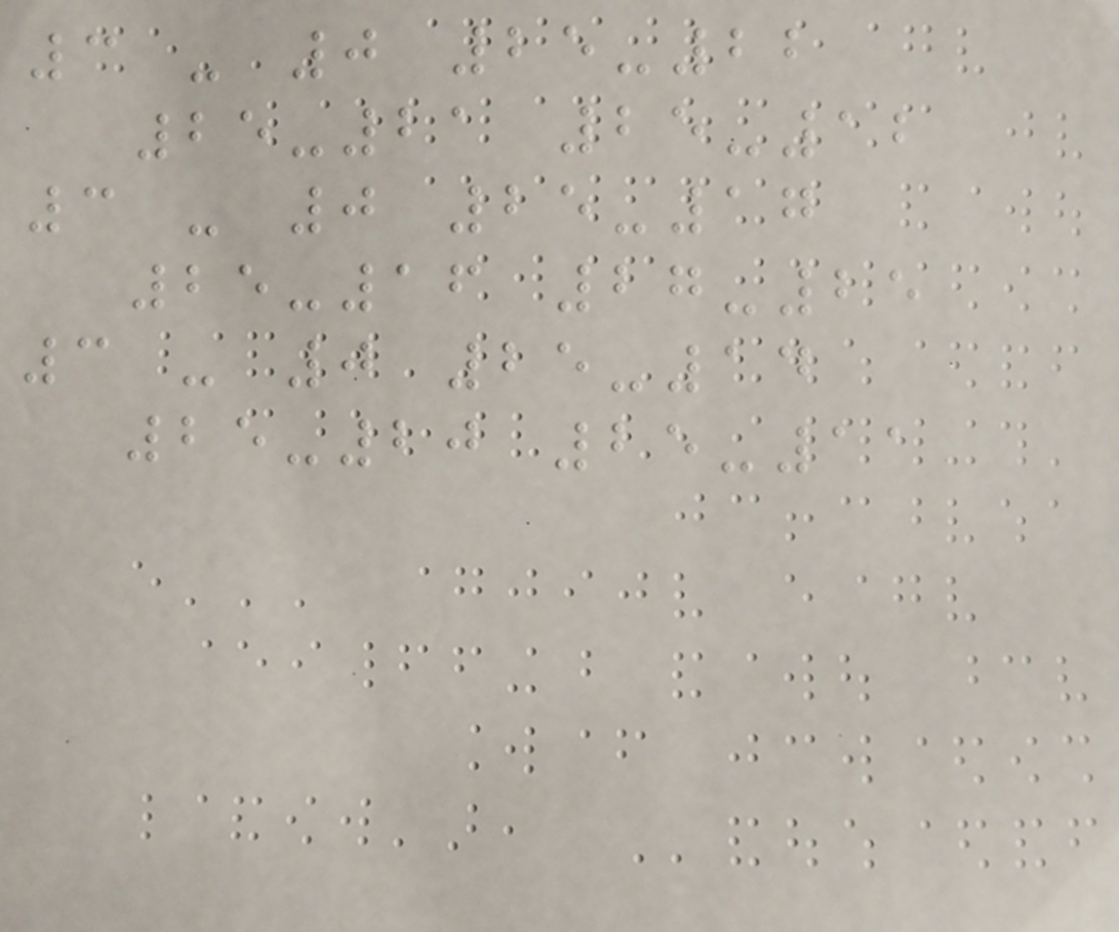3 - 0 25-22
25-21 25-12
3 - 0 25-17
25-16 27-25
3 - 0 25-14
25-20 25-11
